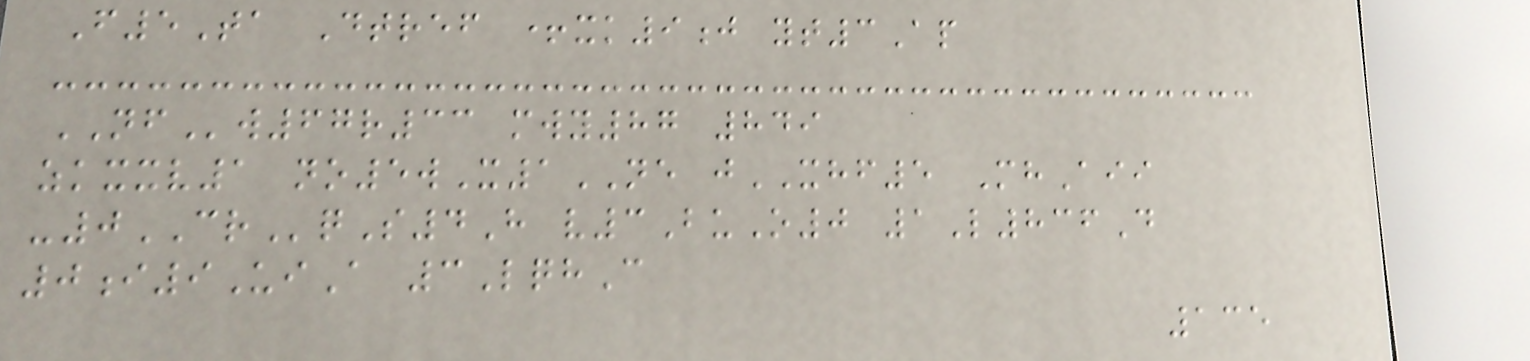F5Ta Dtref +xk9j yt3Ap
NFw67r33 mwy87 849
zkxxv1 no5wX1NE jXHF5 MhAii
-0CRqS4H v3BuO0 1L836D
0i9UiA 3LqhC
135
